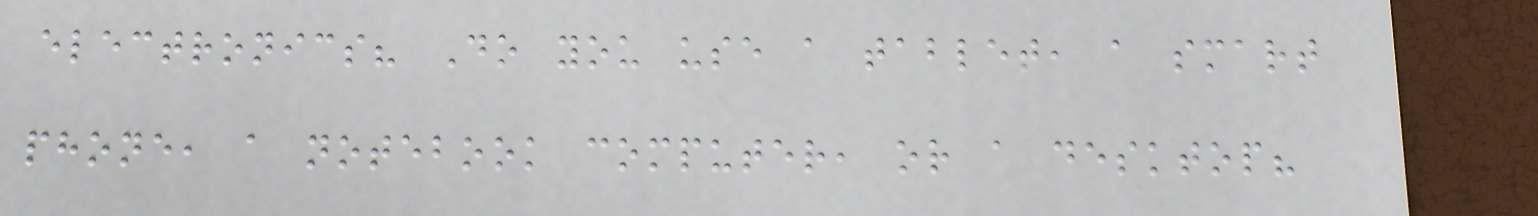electronics? Do you use a tablet, a smart
phone, a notebook computer, or a desktop?
